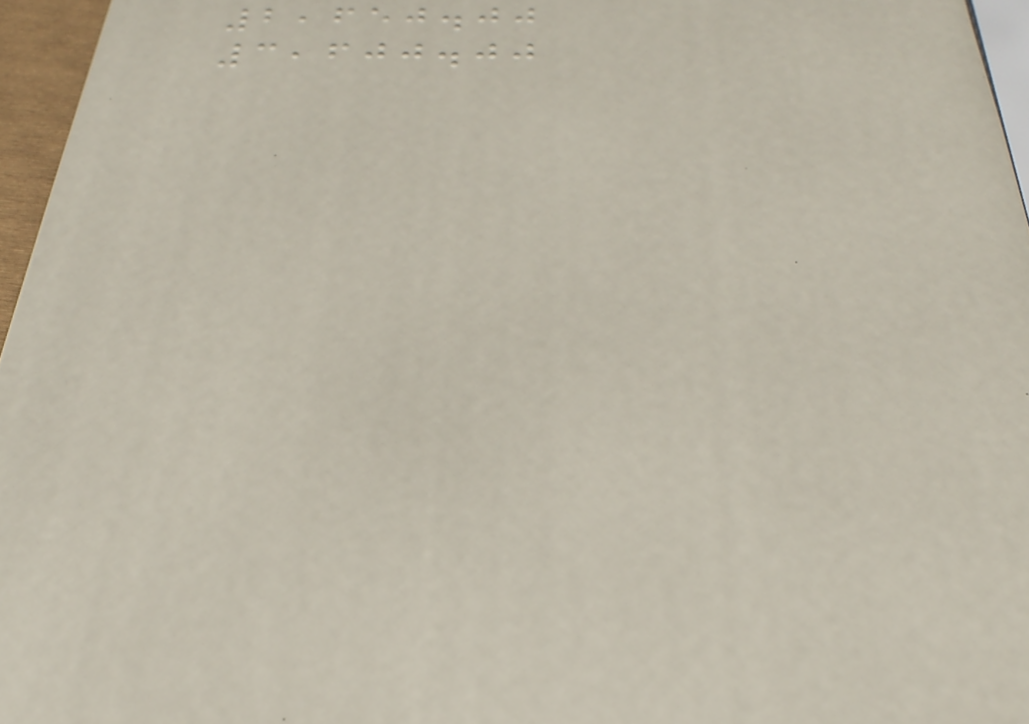2,650.00
3,600.00
